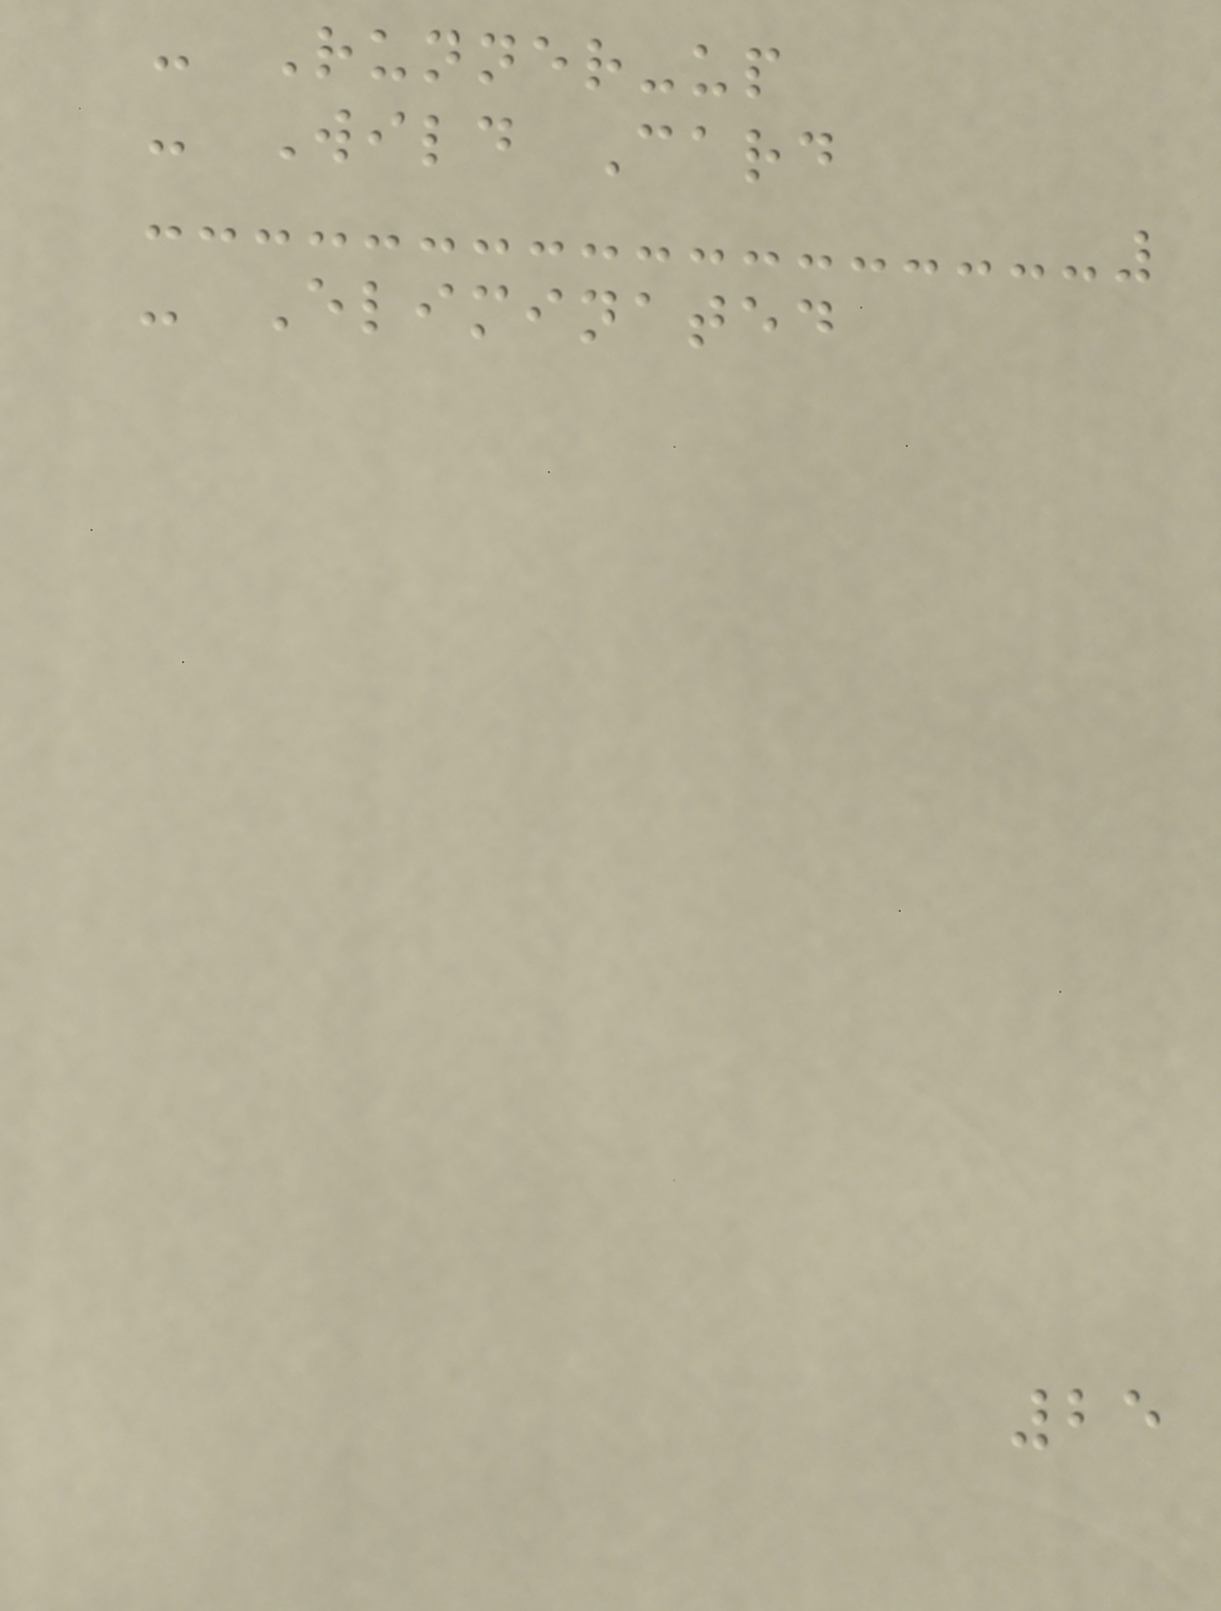- Runner-up
- Wild Card
- Eliminated
25
